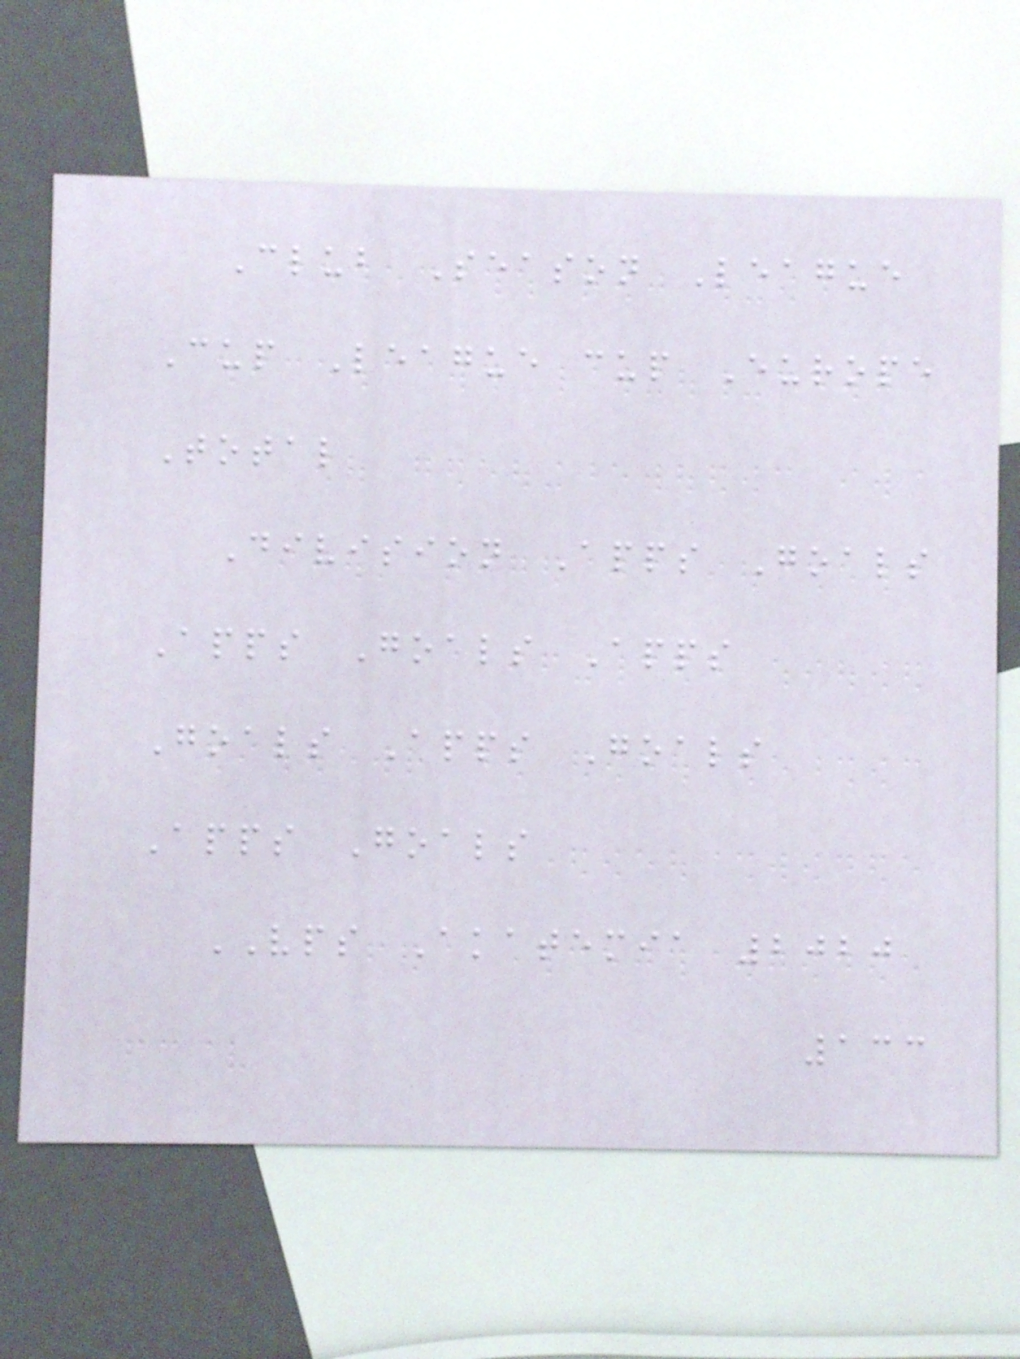Club Season League
Cup League cup Europe
Total
Division Apps Goals
Apps Goals Apps
Goals Apps Goals
Apps Goals
VPS Akatemia 2020
133
